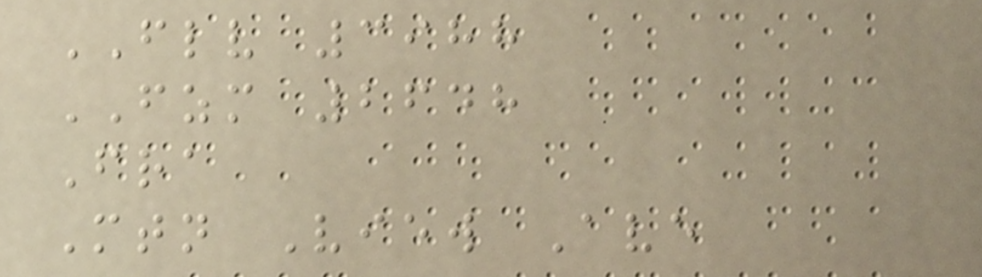FLV 3988
FZM 2648
Fra
Mtn View Ave
